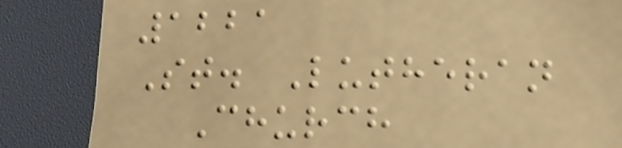1221
St. Lutheran
Church
